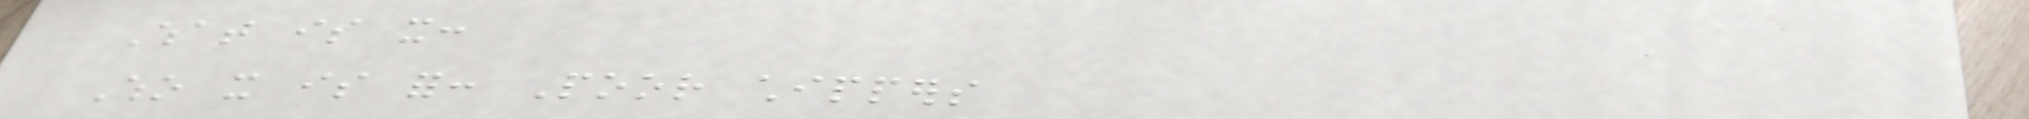What is it:
Who it is for: Poor chippers
